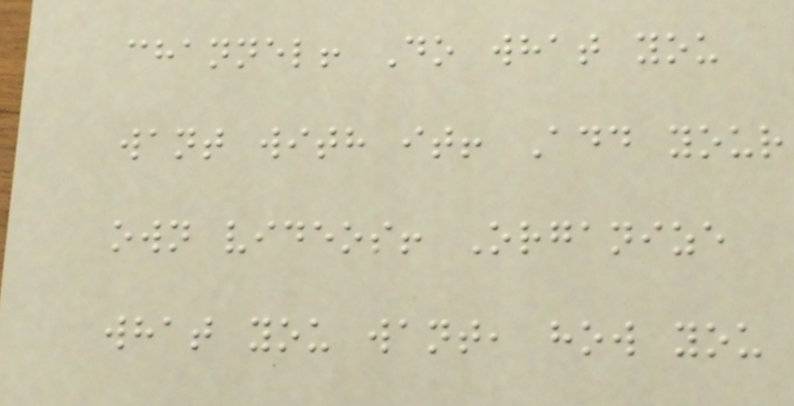channel! Do what you
want with it! Add your
own videos! Organize
what you want, how you
